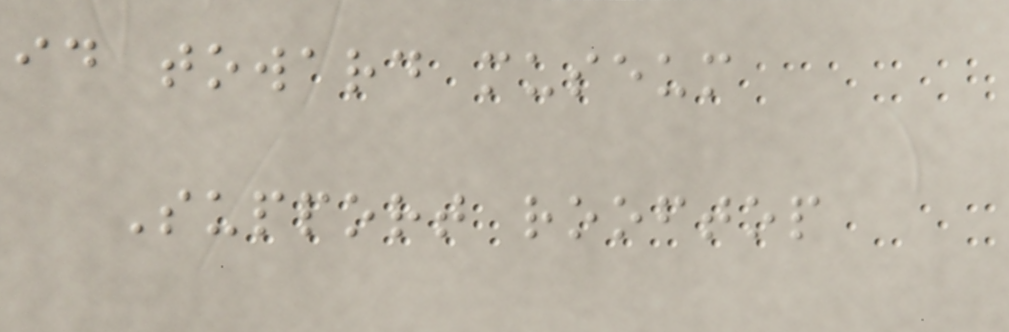id toward museum
Support rooftop
